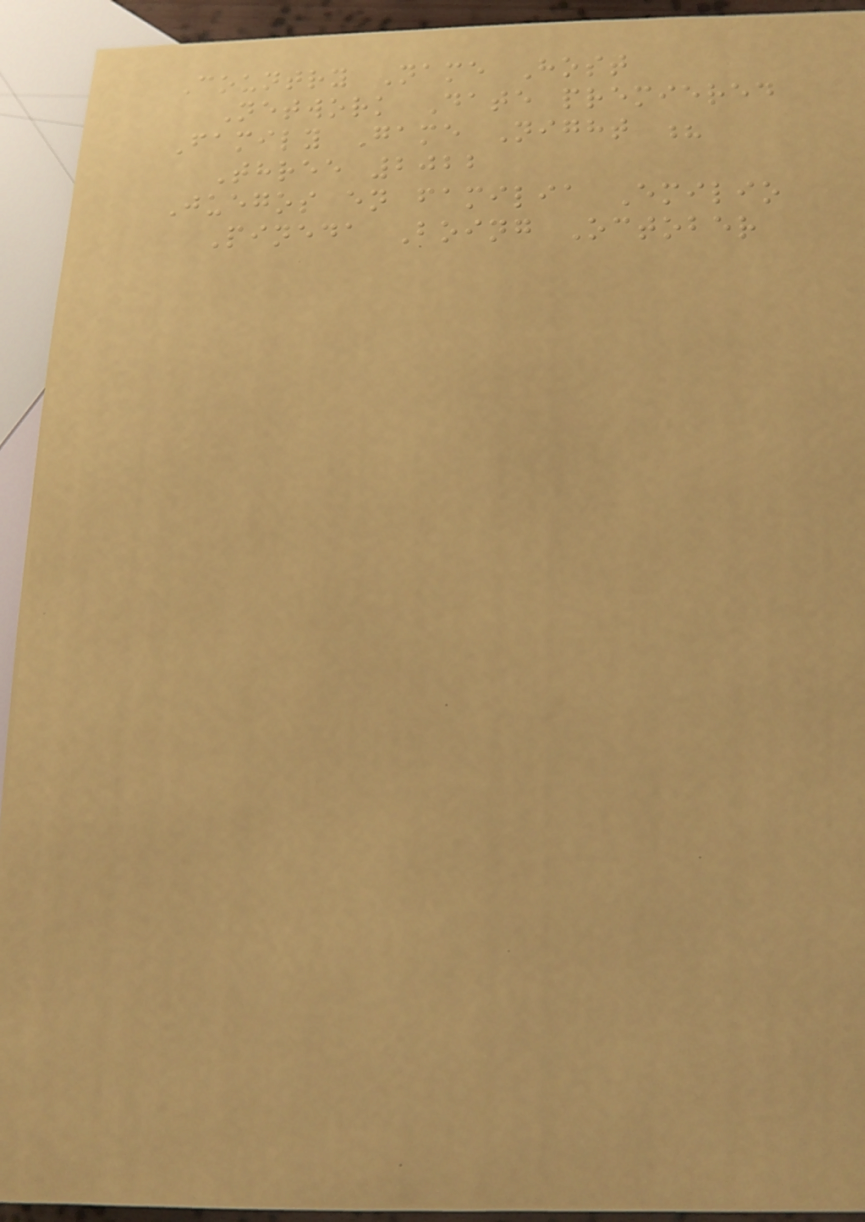Country Name Host
Network Date premiered
Family Game Night ?
Three 2022
Juegos en familia Emilio
Pineda Boing October
